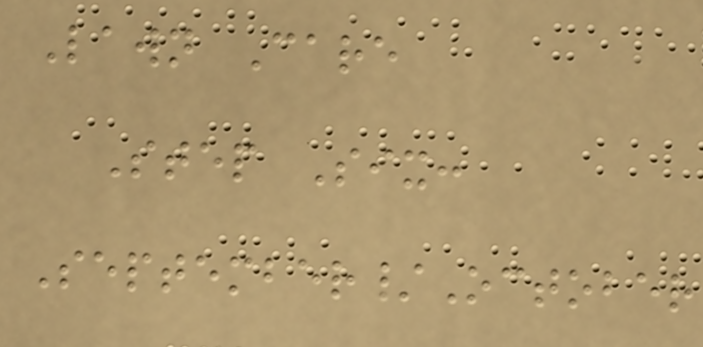Lawn Care
Step Six:
September/October
